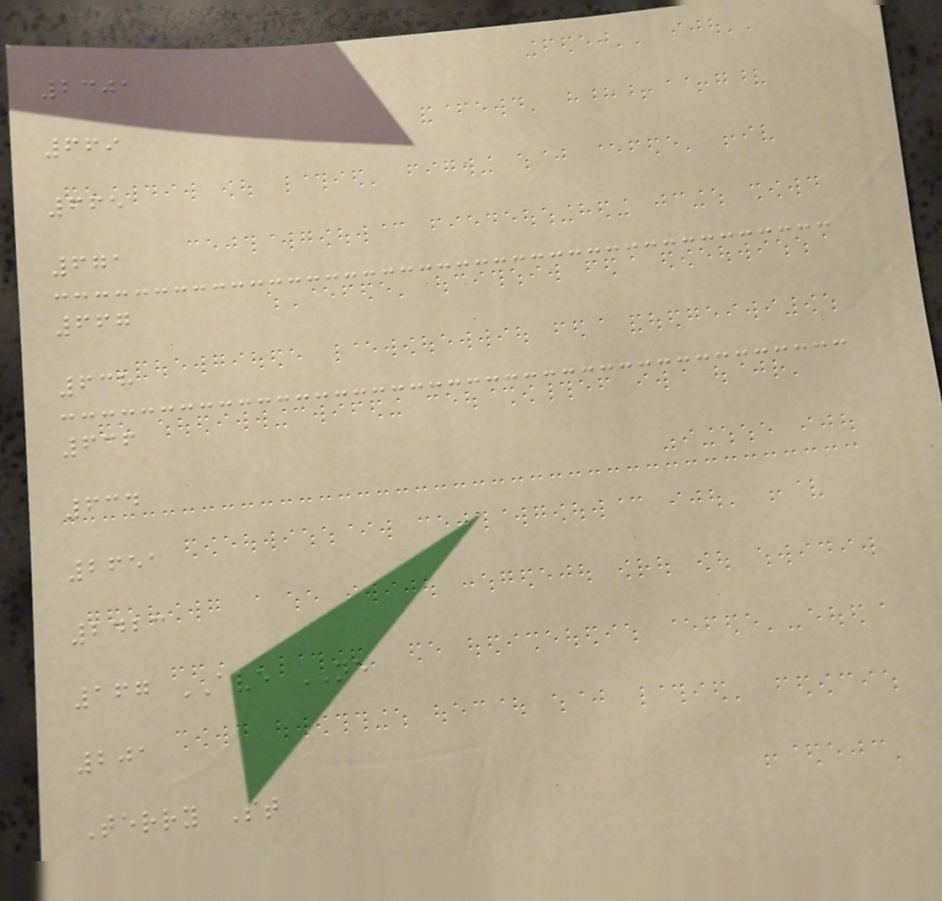2301
669
665
671
667
638
636
634
2651
2423
167 AVE NE
201
Terry St
